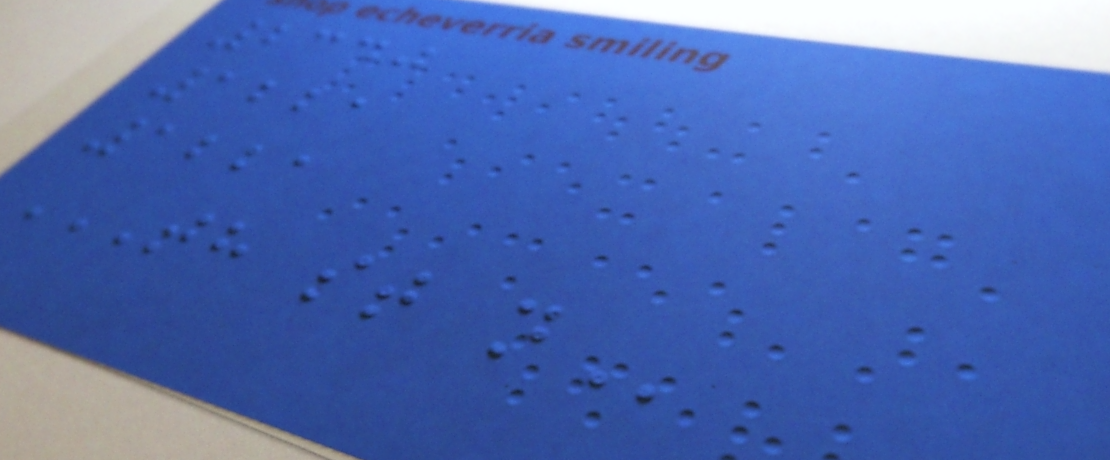2340
1221
1221
TH ST N
